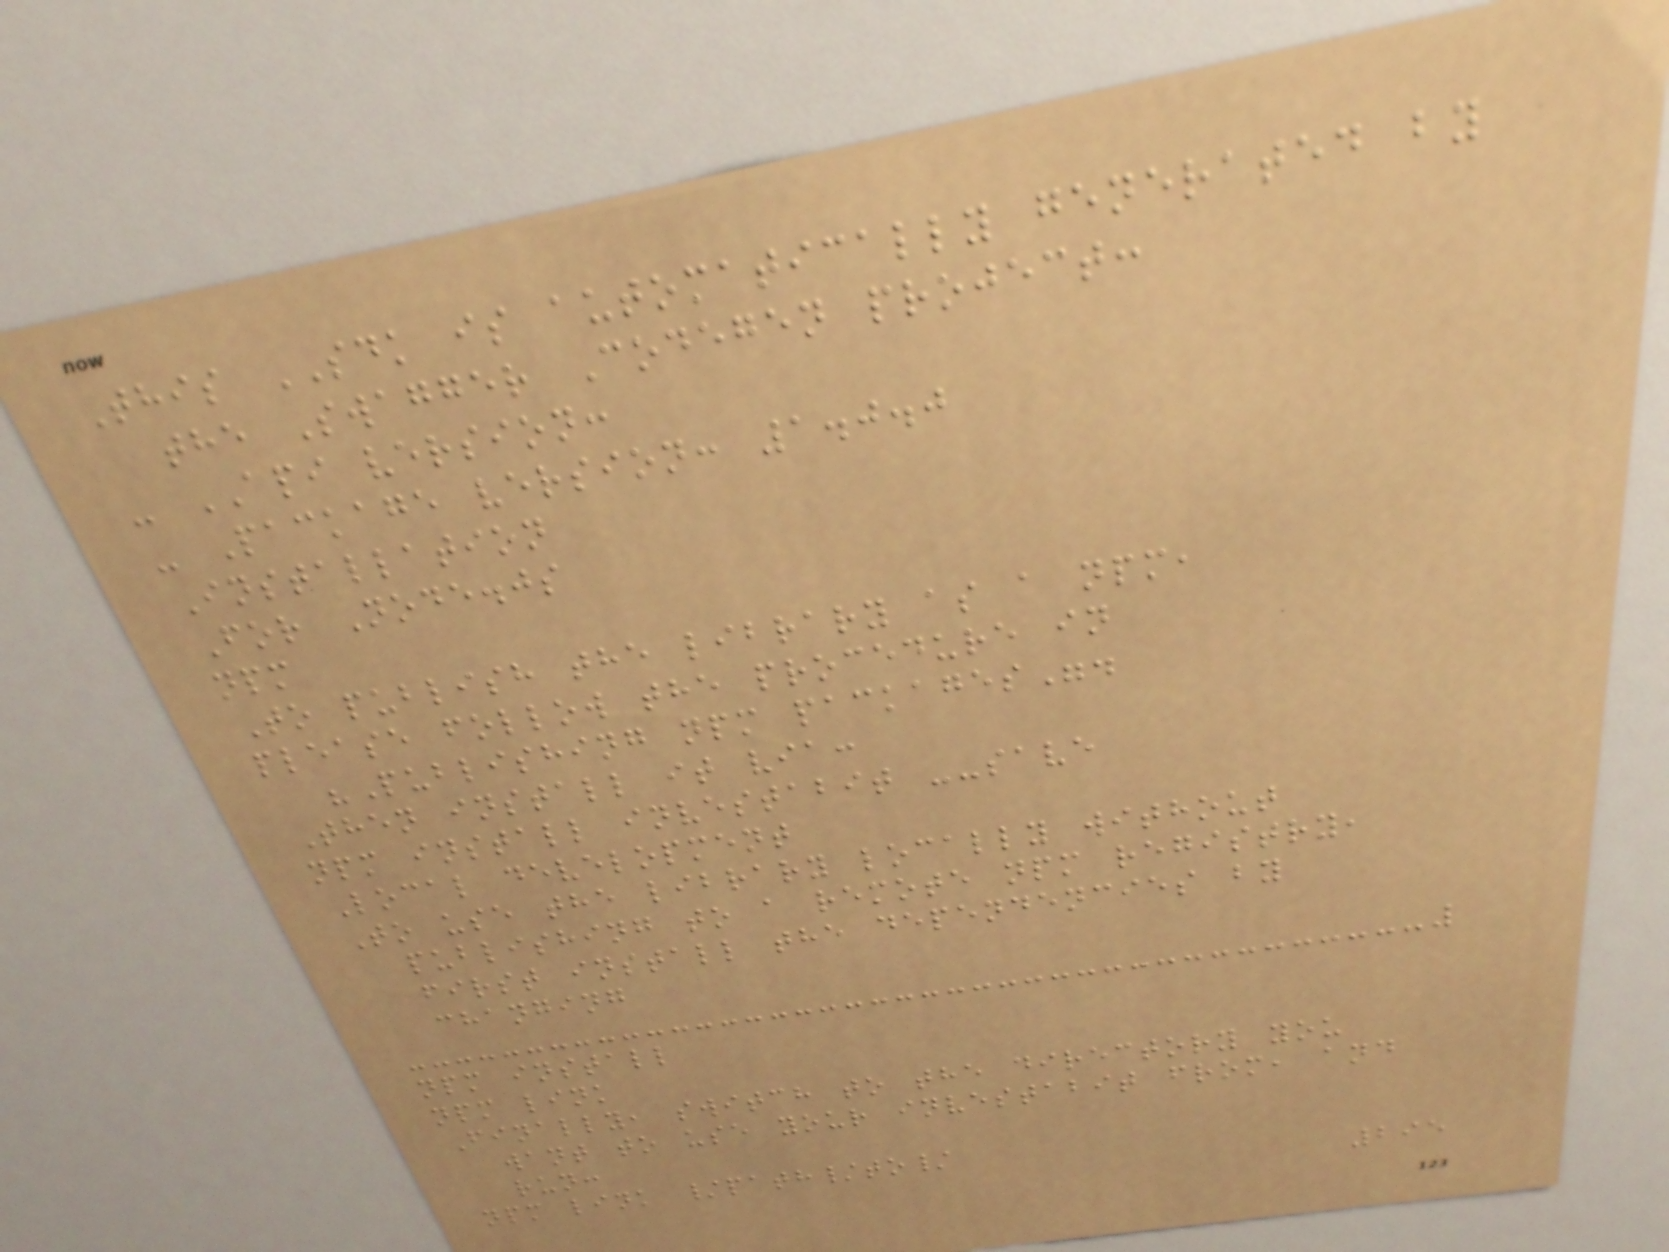This SDK is automatically generated by
the Swagger Codegen project:
- API version:
- Package version: 1.0.0
Installation
For Node.js
npm
To publish the library as a npm,
please follow the procedure in
"Publishing npm packages".
Then install it via:
npm install investabit --save
Local development
To use the library locally without
publishing to a remote npm registry,
first install the dependencies by
changing
npm install
npm link
Finally, switch to the directory you
want to use your investabit from, and
run:
npm link /path/to/
295
